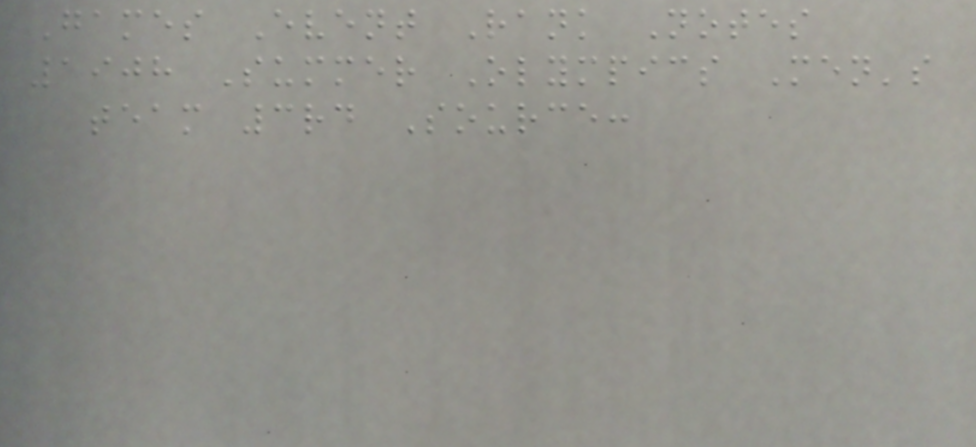Games Event Rank Notes
1908 Summer Olympics Men's
team 3rd Source:
